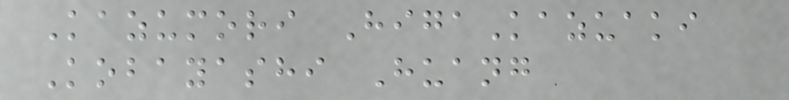Kazumori HigaKazuaki
Kobayashi Huang
